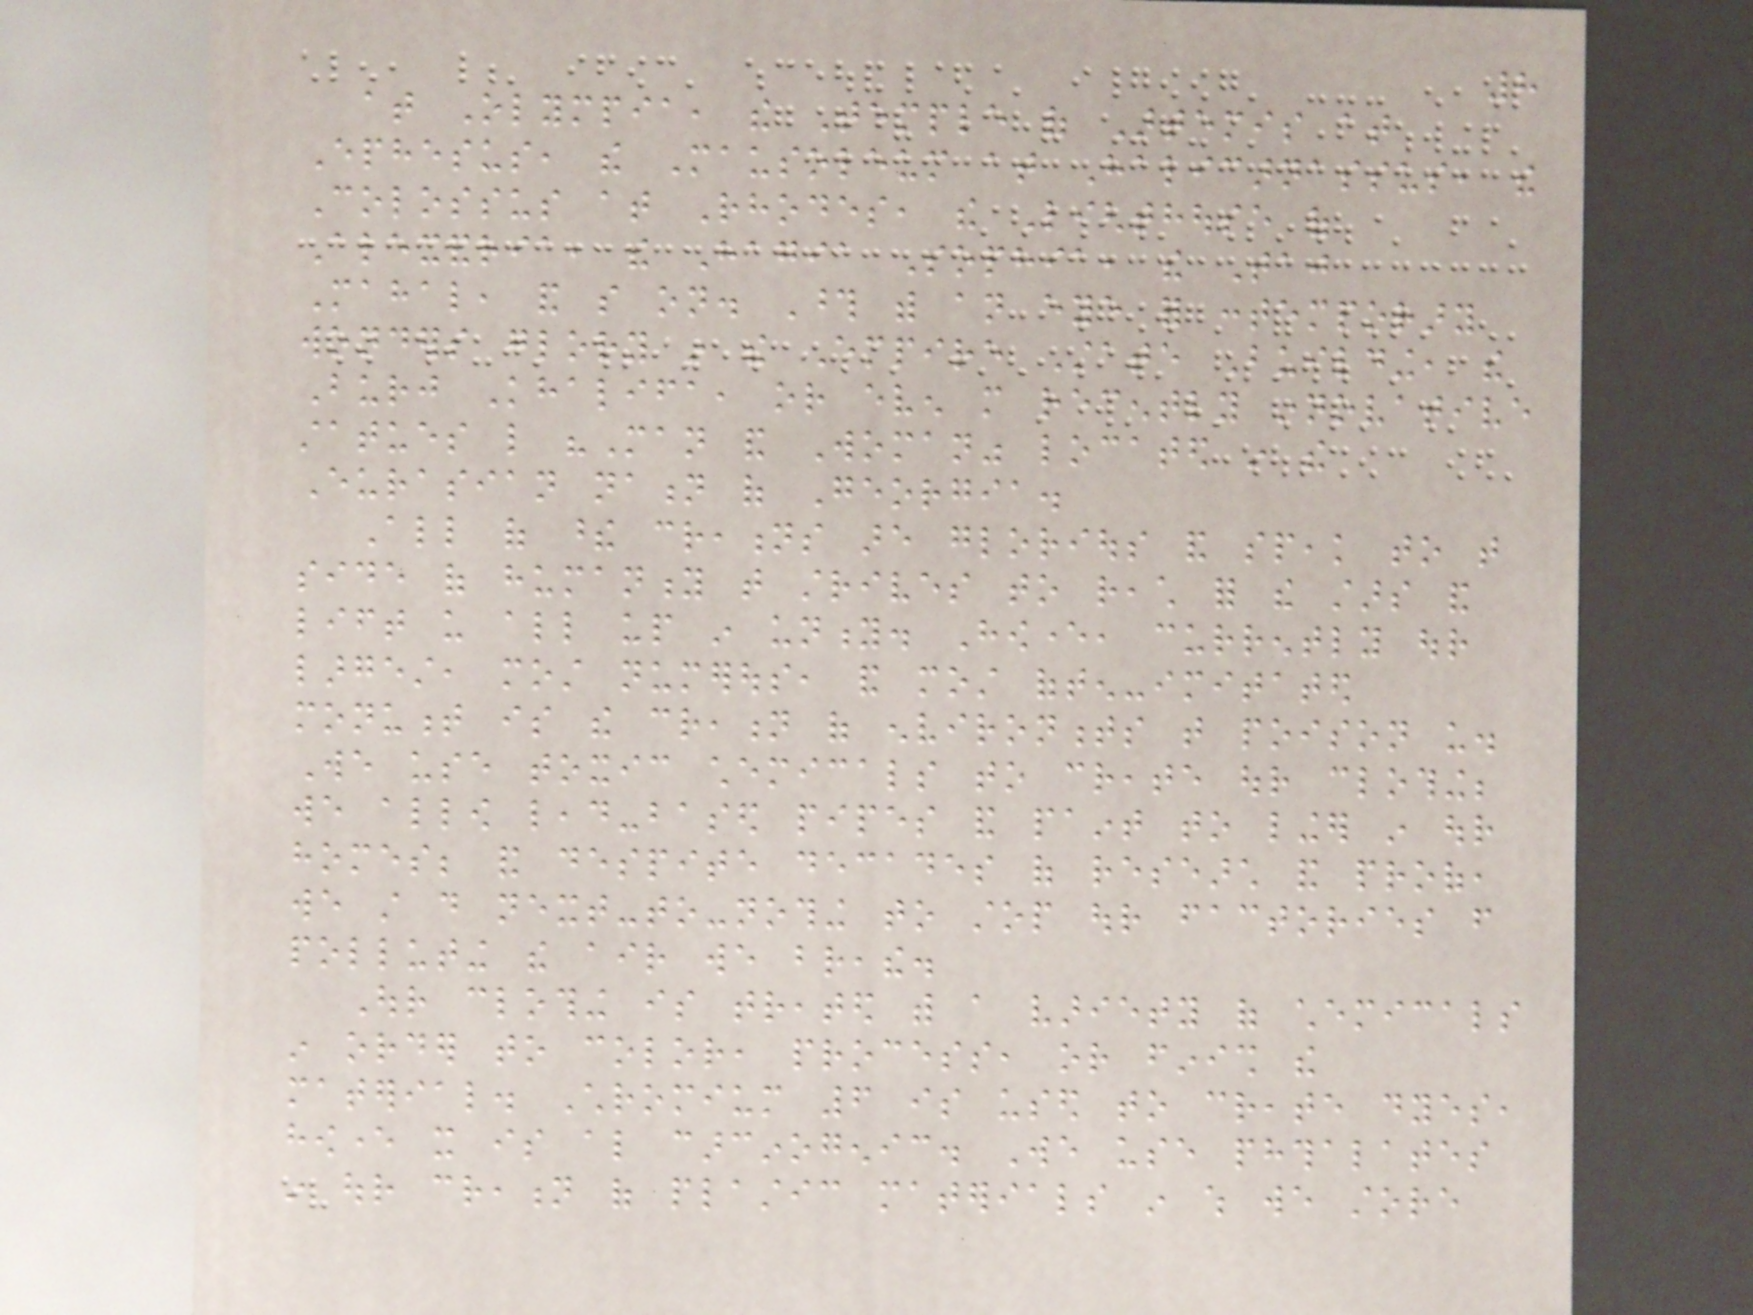8
at Olympia, the Temple of Artemis at
Ephesus, the Mausoleum at Halicarnassus, the
Colossus at Rhodes, the Lighthouse of
Alexandria, the Hagia Sophia, the Taj
Mahal, and so on. Those with an eye for contemporary
wonders glory in the Empire State Building, the
Burj Khalifa, or even more recently innovative
statues like "Man and Woman" located in the
Eurasian nation of Georgia.
All of these creations are glorious and speak to that
side of humanity that strives to reach for the stars and
lift us all up in unity. However, currently our
largest, most numerous, and most often-imitated
monument is the creation of environments that poison us.
We use toxic chemicals to create our clothing;
we allow lead-based pipes and paint to linger in our
homes; and despite decades of research and proof,
we still do next-to-nothing to stop our factories from
polluting the air we breathe.
Our clothing is treated with a variety of chemicals
in order to color, process, or finish the
material. Chromium 6 is used to create dyes,
however it is also carcinogenic. We use phthalates
in our creation of plastic materials in which we store
